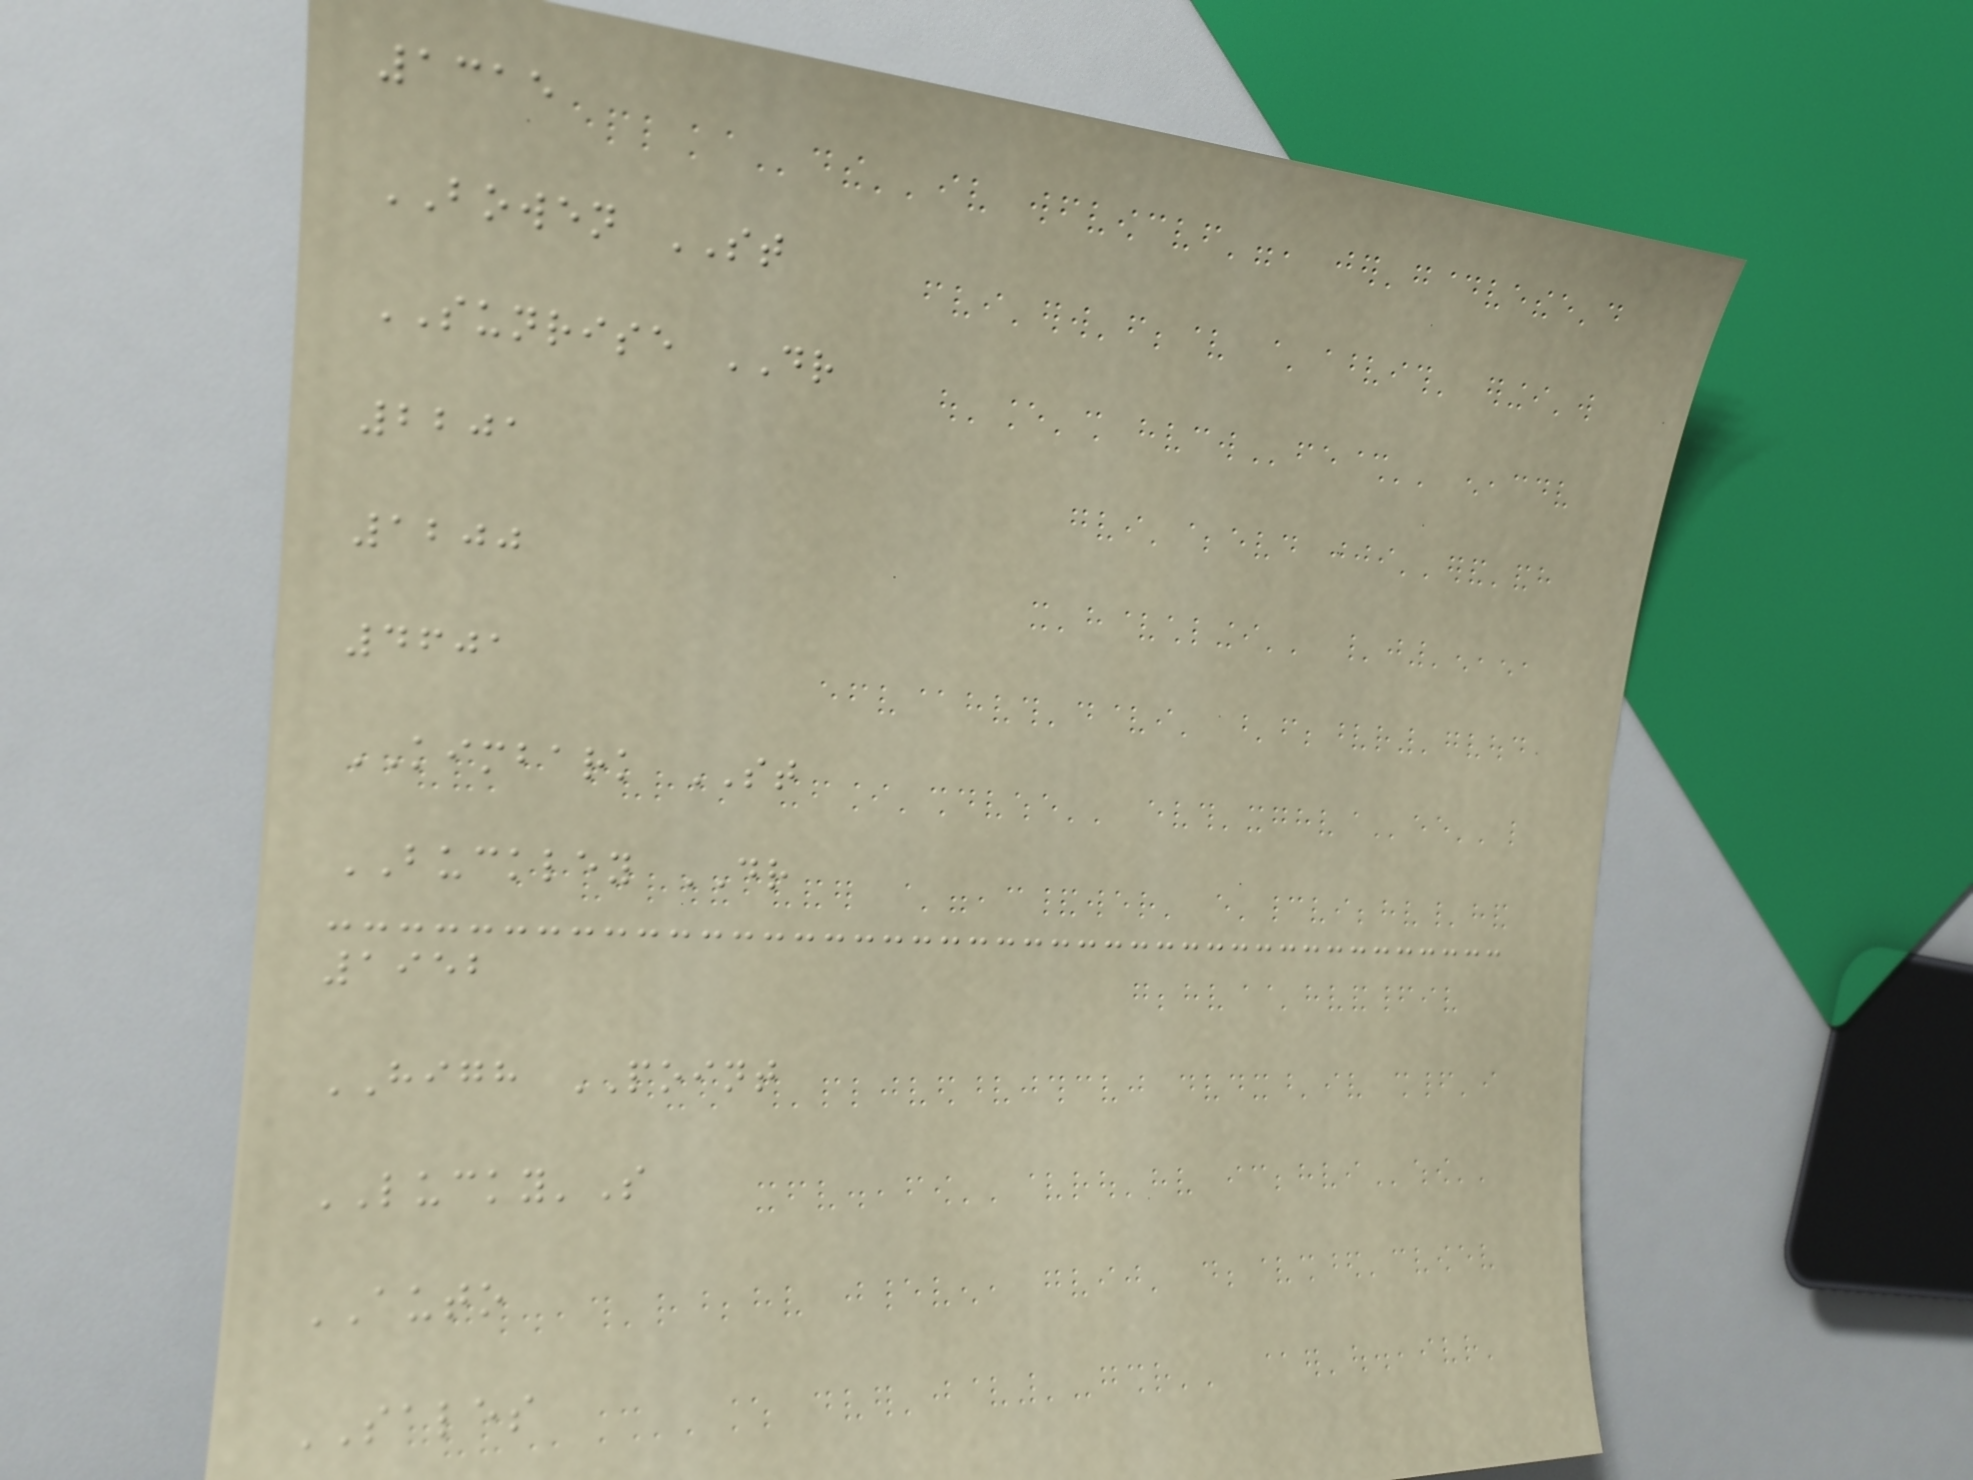1315
BOWEN ST
SUNRISE DR
2201
1200
4601
KIMBARK ST
BUCKLEY DR
1952
HIGH POINT
LUCKY'S
AUTO
SALES
